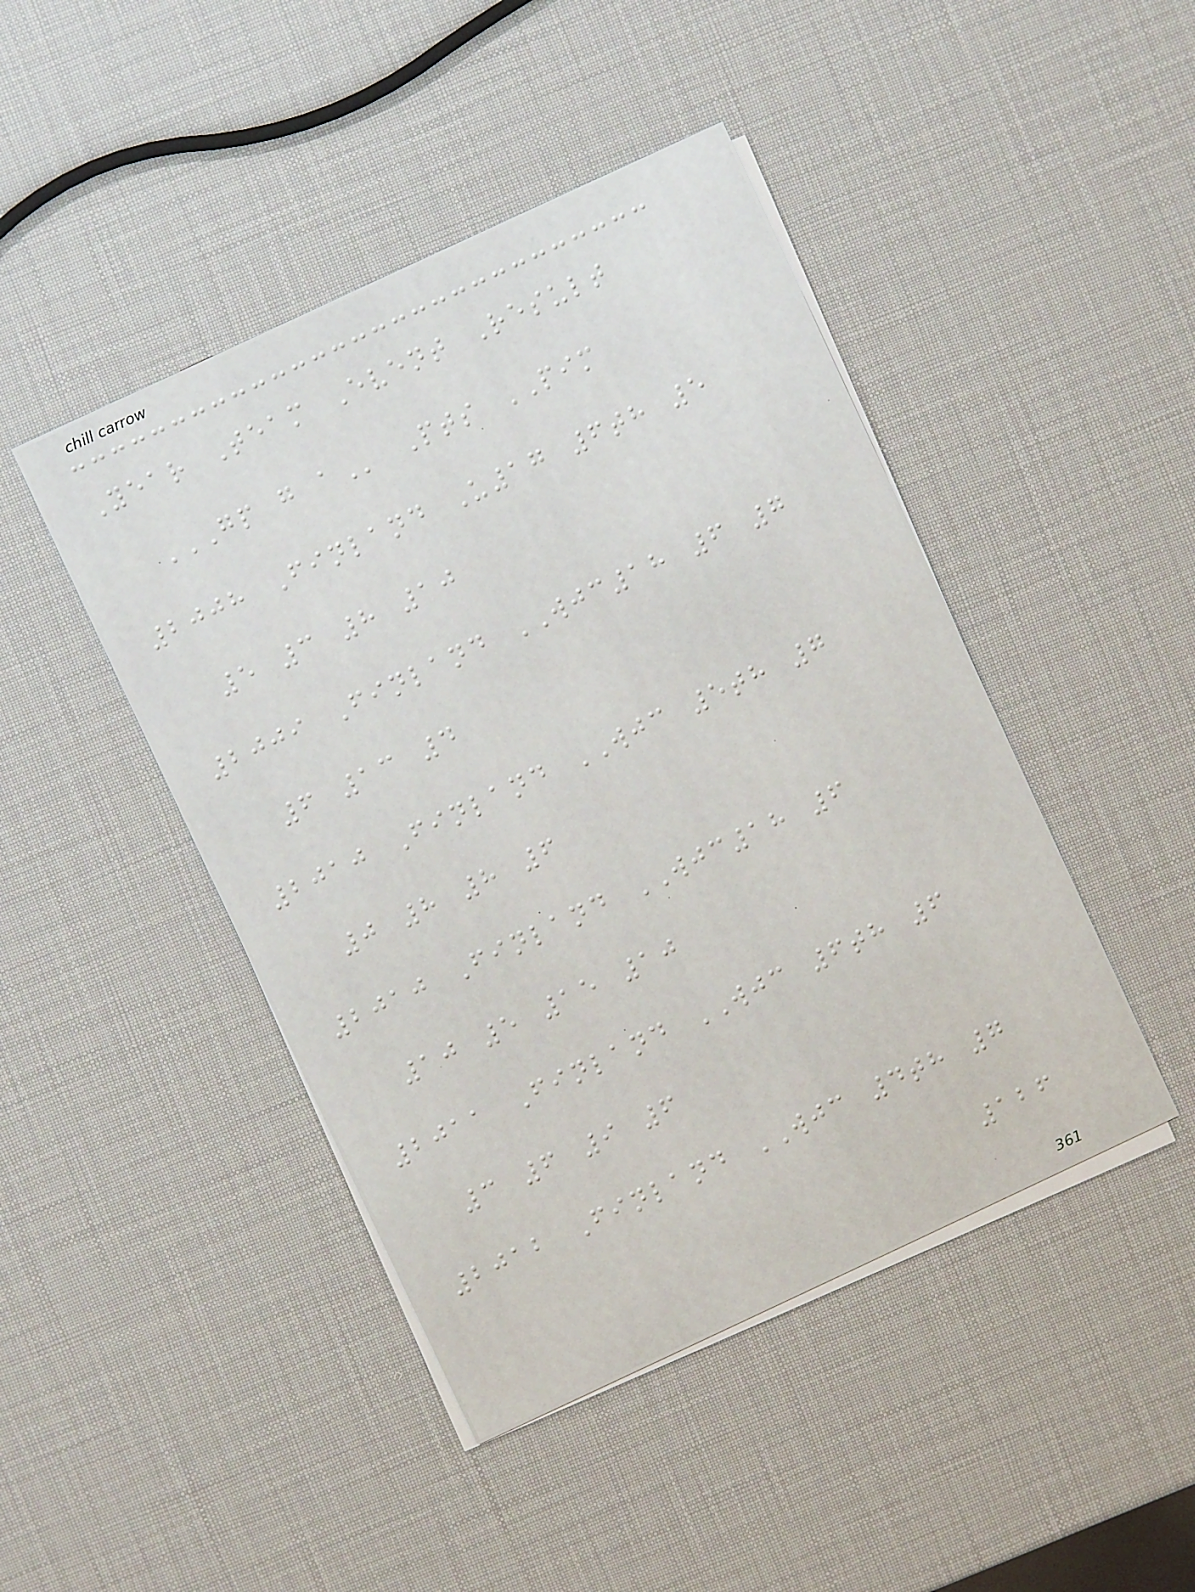Year Team Event Result
GP G A Pts PIM
2008 Finland U17 6th 5
5 3 8 10
2009 Finland WJC18 6 7
6 13 4
2010 Finland WJC 5th 7
0 8 8 6
2010 Finland WJC18 6
10 5 15 10
2011 Finland WJC 6th 6
3 6 9 6
2012 Finland WJC 4th 7
126
